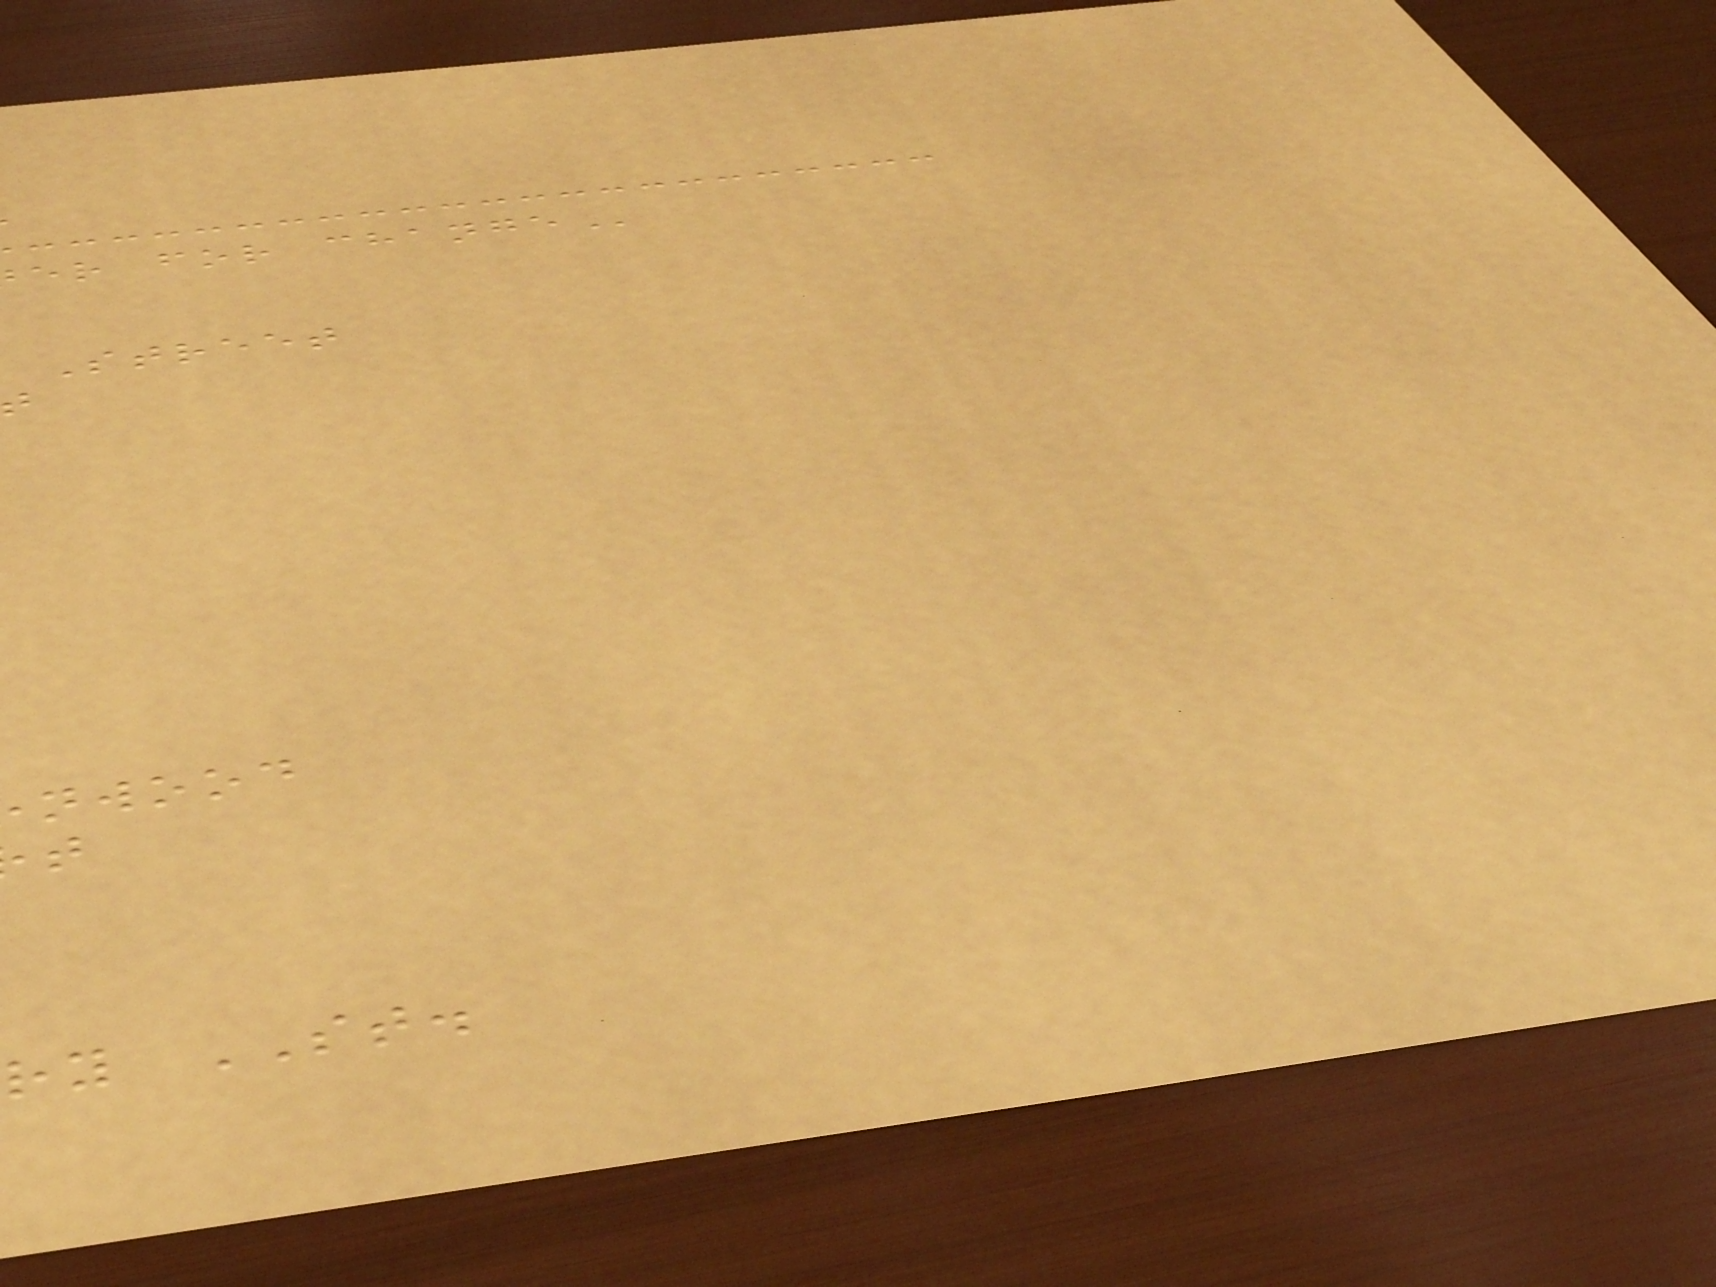er for
Street
nwood
ry ST.
